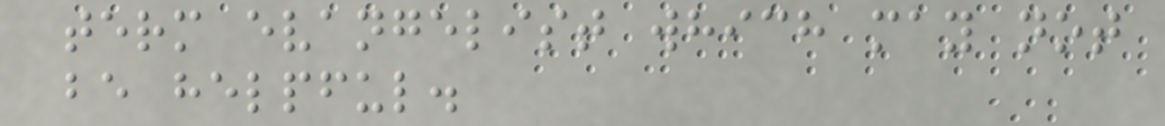term evangelist which may not
be helpful.
